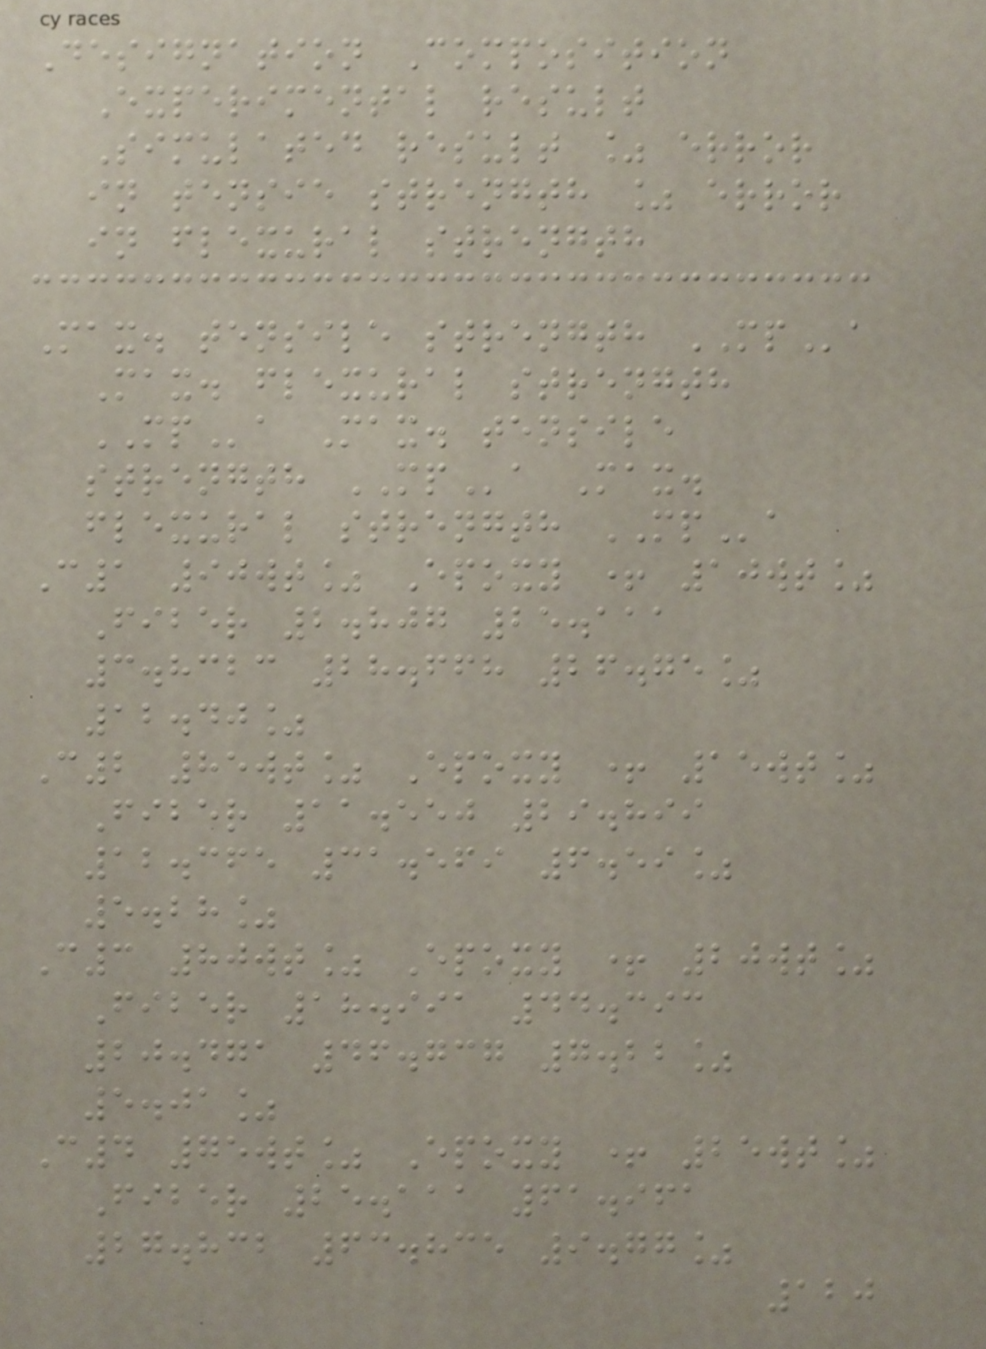Designation Composition
Experimental result
Simulated result % error
in tensie strength % error
in flexural strength
Max. tensile strength MPa
Max. flexural strength
MPa Max. tensile
strength MPa Max.
flexural strength MPa
C1 90wt% Epoxy + 10wt%
Fiber 2.807 25.111
3.8323 28.668 26.75%
12.40%
C2 85wt% Epoxy + 15wt%
Fiber 11.550 29.899
12.365 31.569 6.59%
5.28%
C3 80wt% Epoxy + 20wt%
Fiber 18.991 44.393
20.471 46.737 7.22%
5.01%
C4 75wt% Epoxy + 25wt%
Fiber 25.111 61.961
27.832 63.835 9.77%
120
